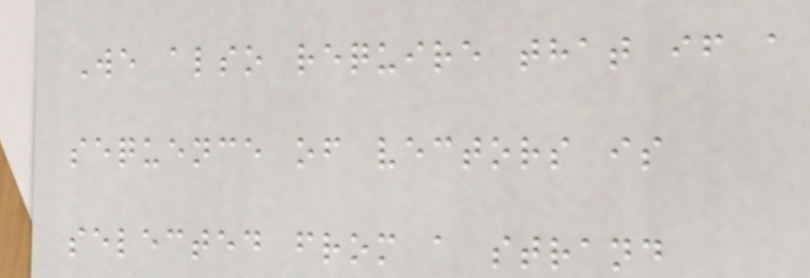We also require that if a
sequence of vectors is
selected from a strand
